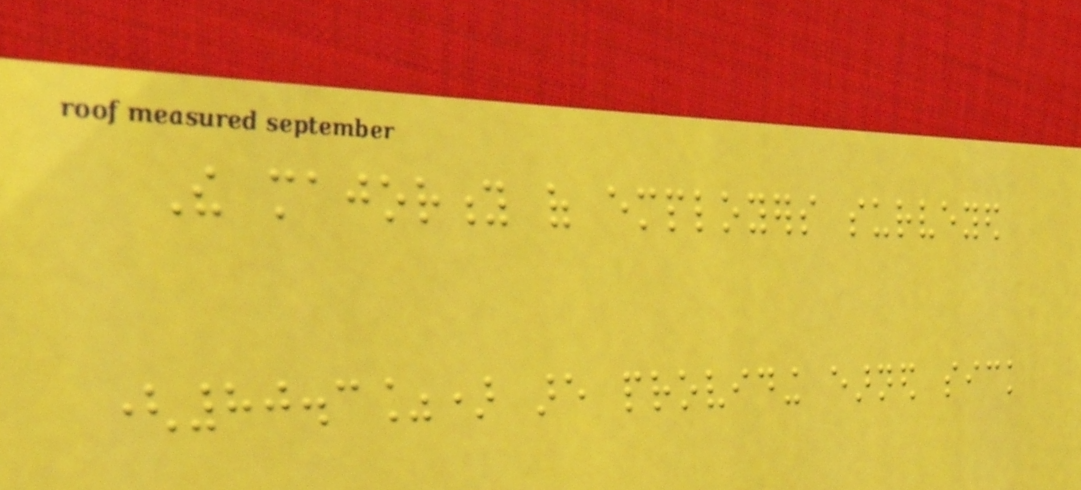The majority of employers surveyed
(80.3%) are providing earned sick
